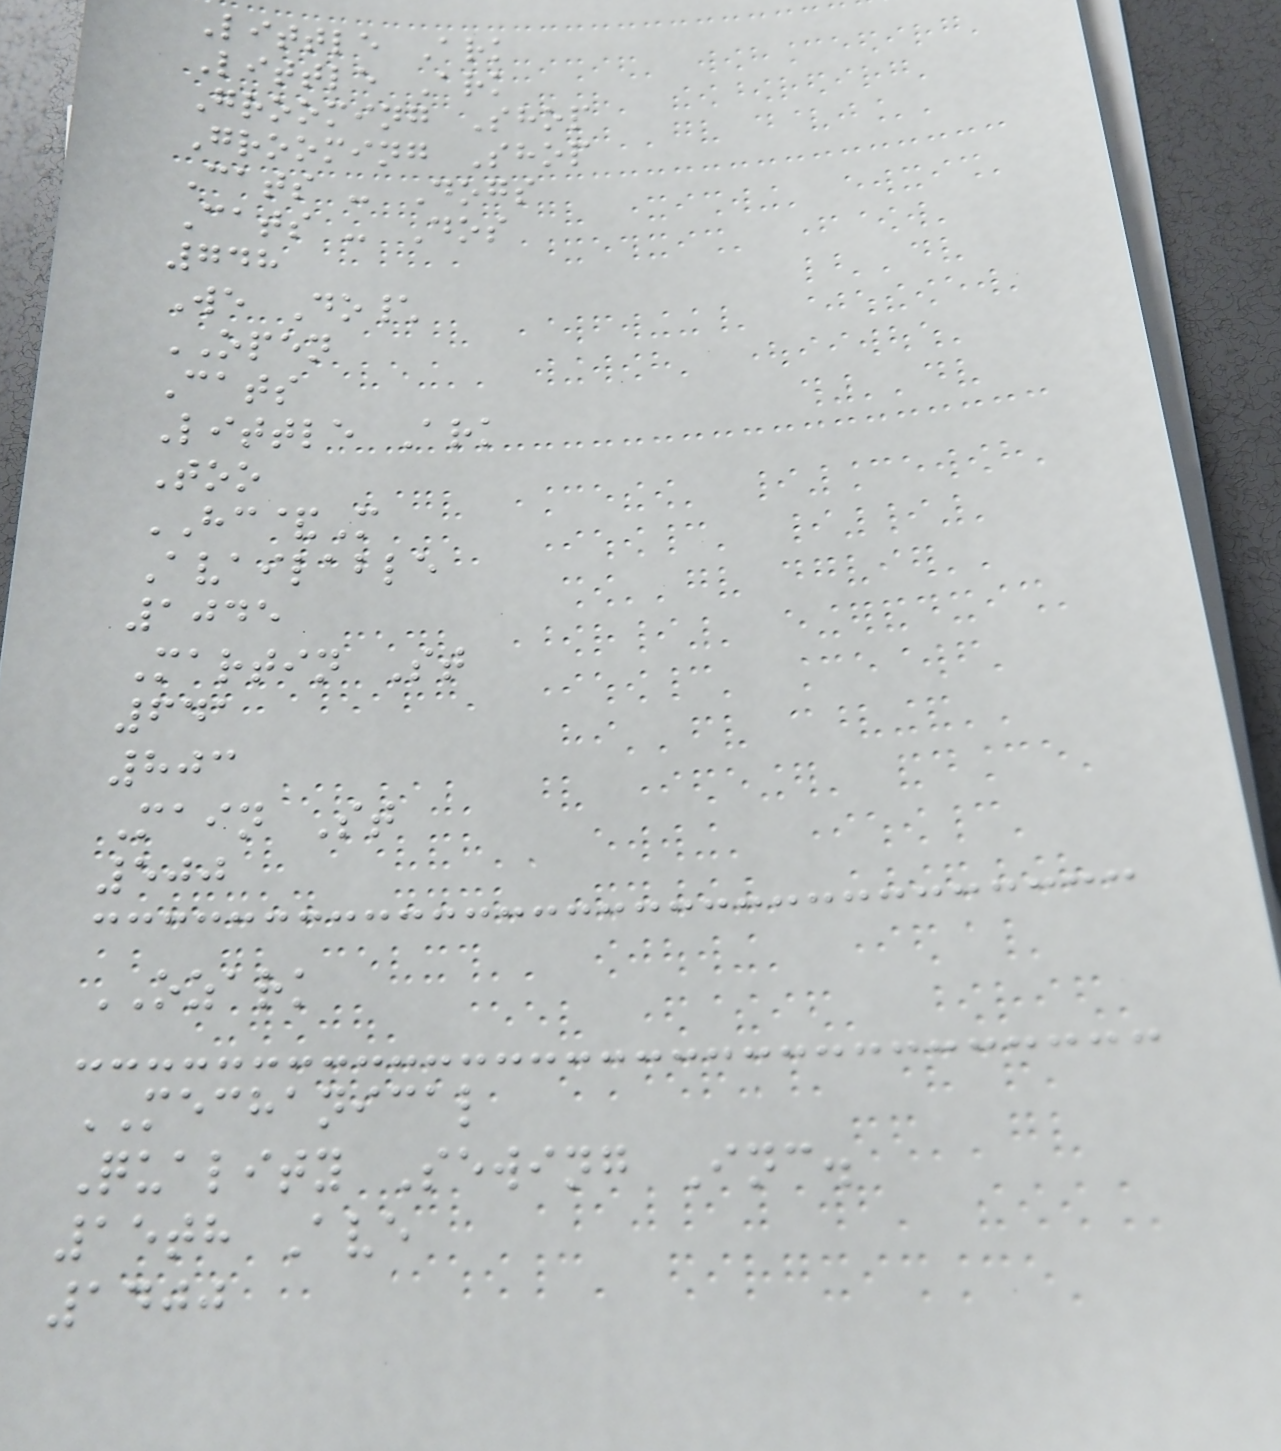Little Ark
Little Ark
Grooming Shop
Grooming Shop
Cats - Dogs
Cats - Dos
748
We Do\
OPEN
Cats
Little Ark
Too
HC&M
Available
1045
Martin St
641
803
Main St
500
OZARK
MECHANICAL
Quality Sewing Inc.
15th Ave
1400
